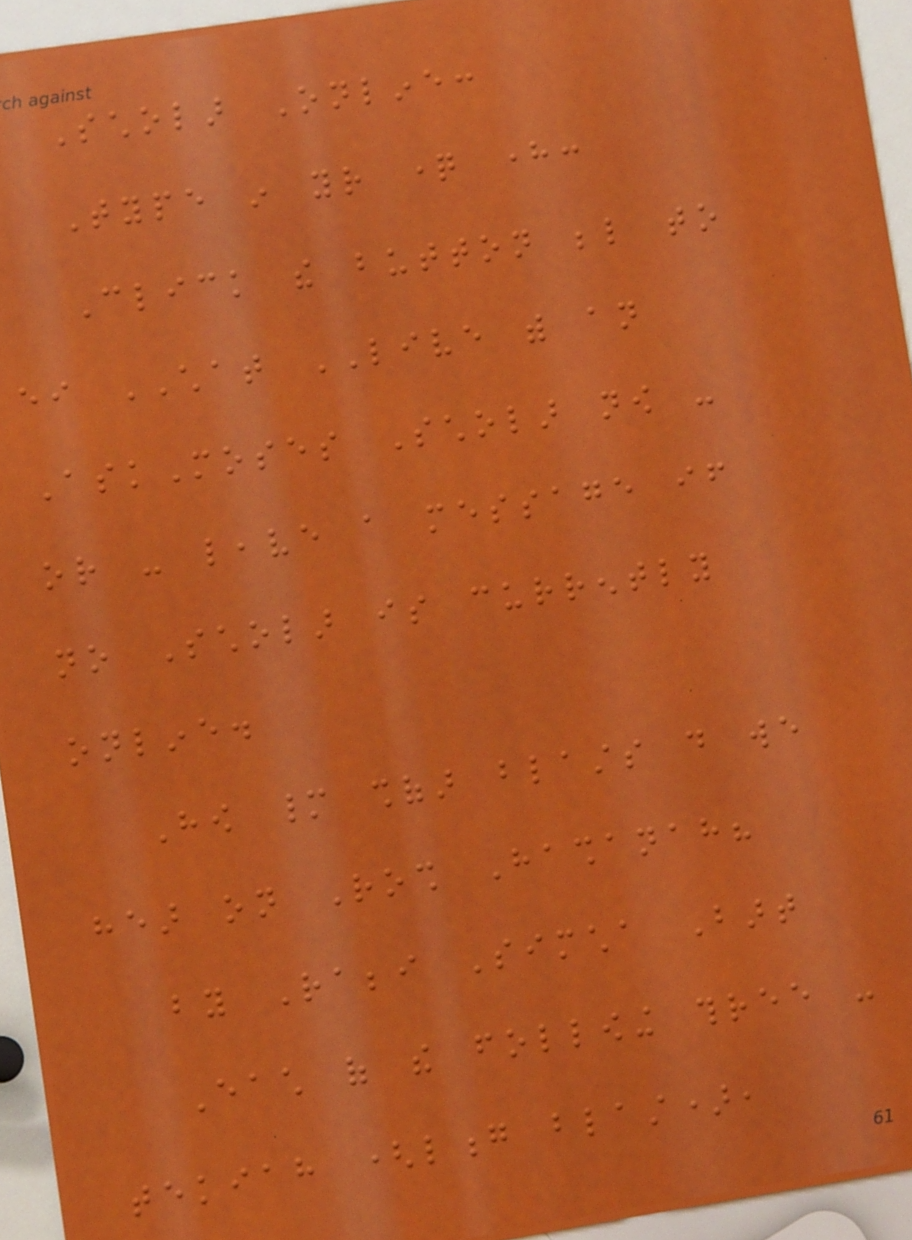Scholar Online:
Type in your question here:
Click the button below to
either CHAT LIVE with an
AskMoses Scholar now -
or - leave a message if
no Scholar is currently
online.
How many shofar blasts do we
hear on Rosh Hashanah?
by Rabbi Simcha Bart
Each of the following three -
tekiah (long blast),
